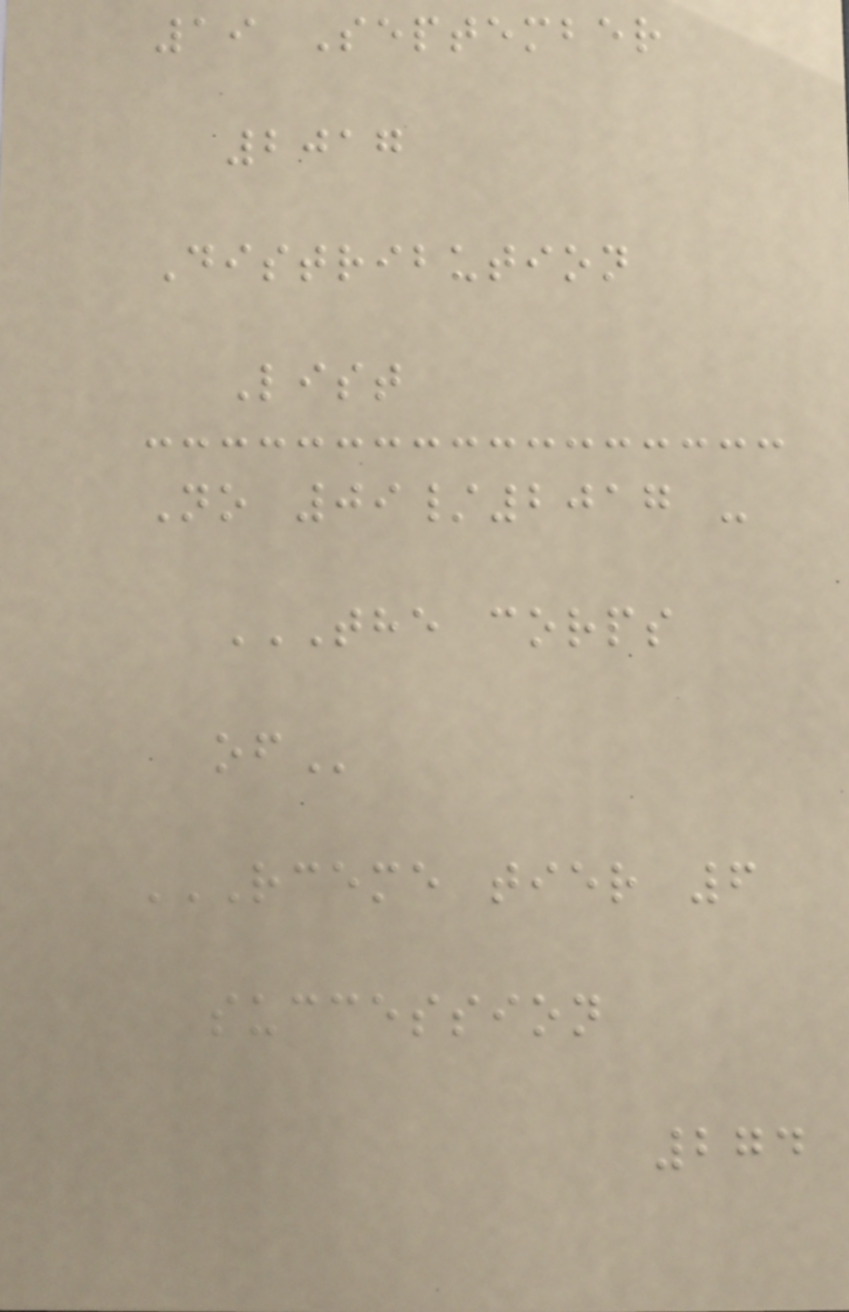19 September
2017
Distribution
List
No 09/2017 -
THE CORPS
OF
RCEME TIER 6
SUCCESSION
274
